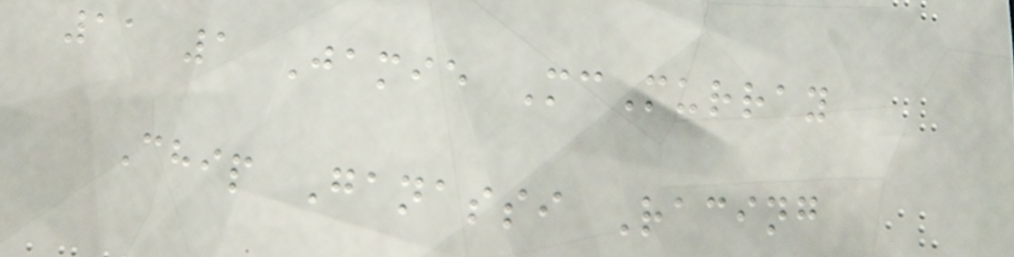11 1 Jamie McMurray
Chip Ganassi Racing
